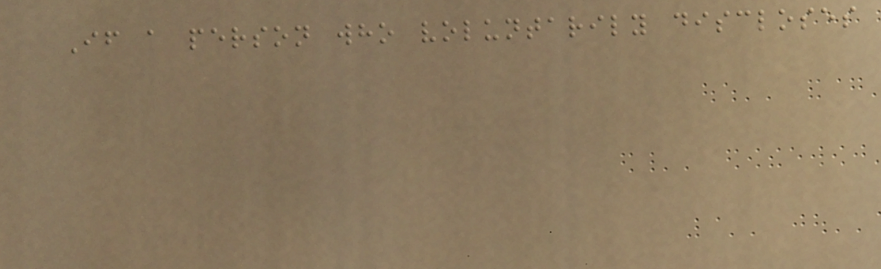If a person who voluntarily discloses
